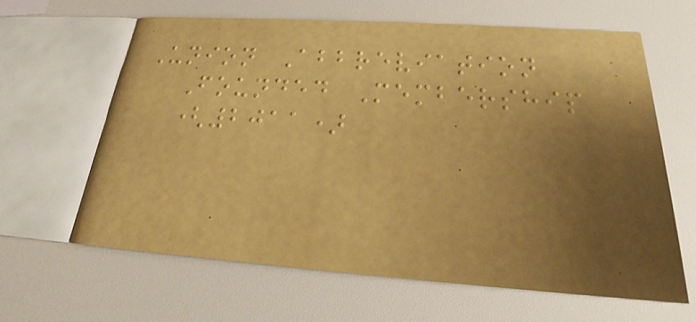Union Abbreviation
Founded Membership
(2011)
